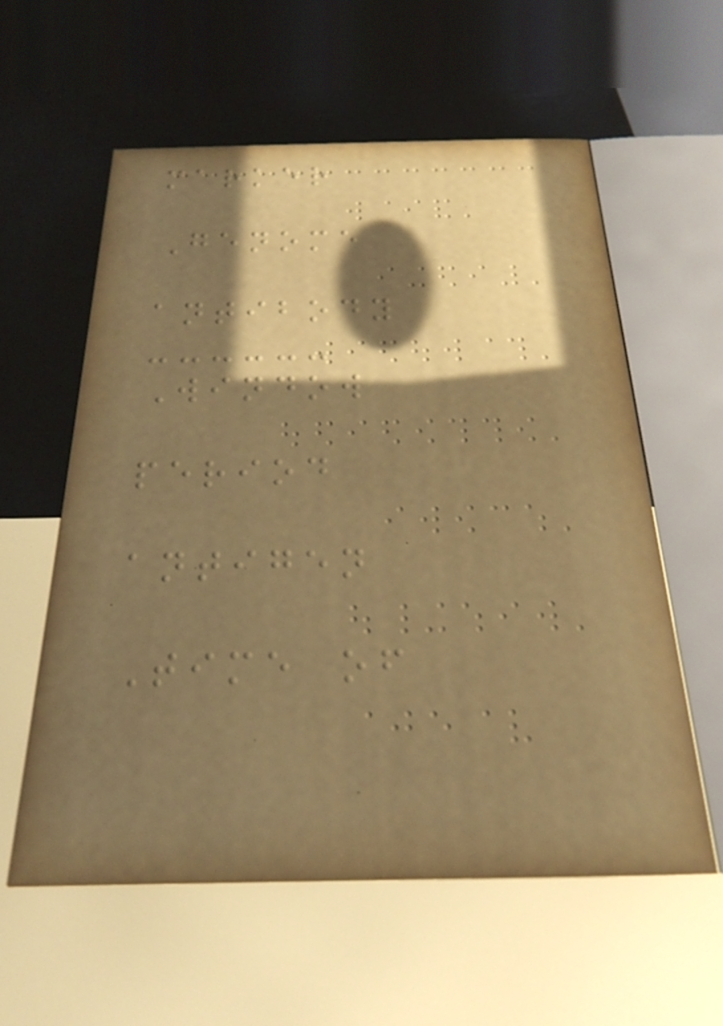marker
Genome
antibody
Window
period
antigen
Time of
